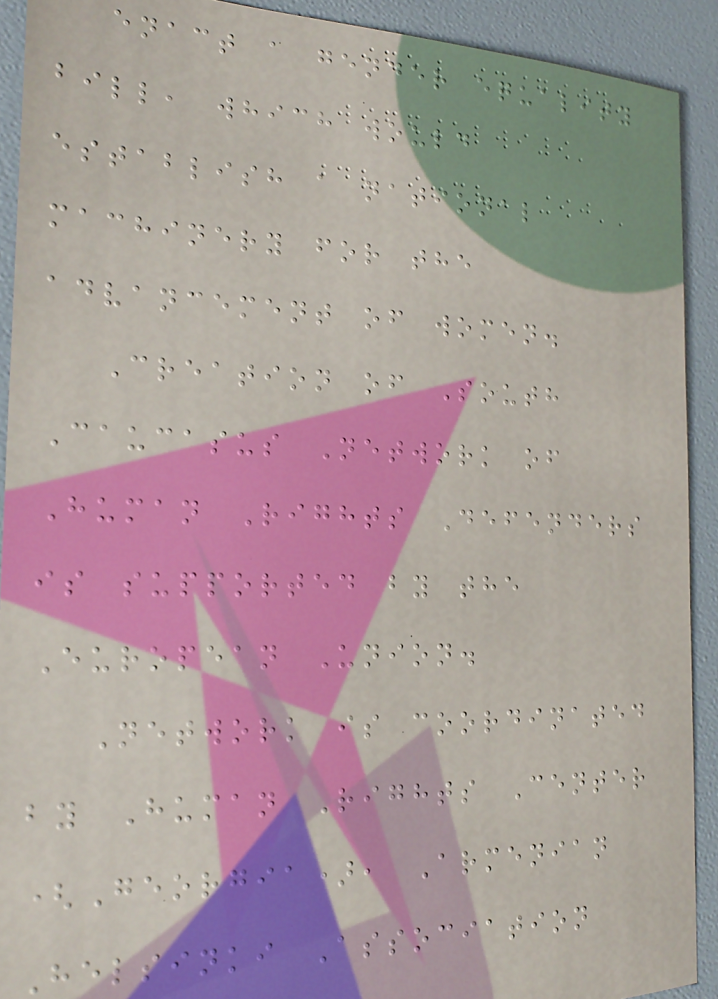enact a gender equality
bill, which would
establish a national
machinery for the
advancement of women.
Creation of South
Caucasus Network of
Human Rights Defenders
is supported by the
European Union.
Network is coordinated
by Human Rights Center
(Georgia), Armenian
Helsinki Association
